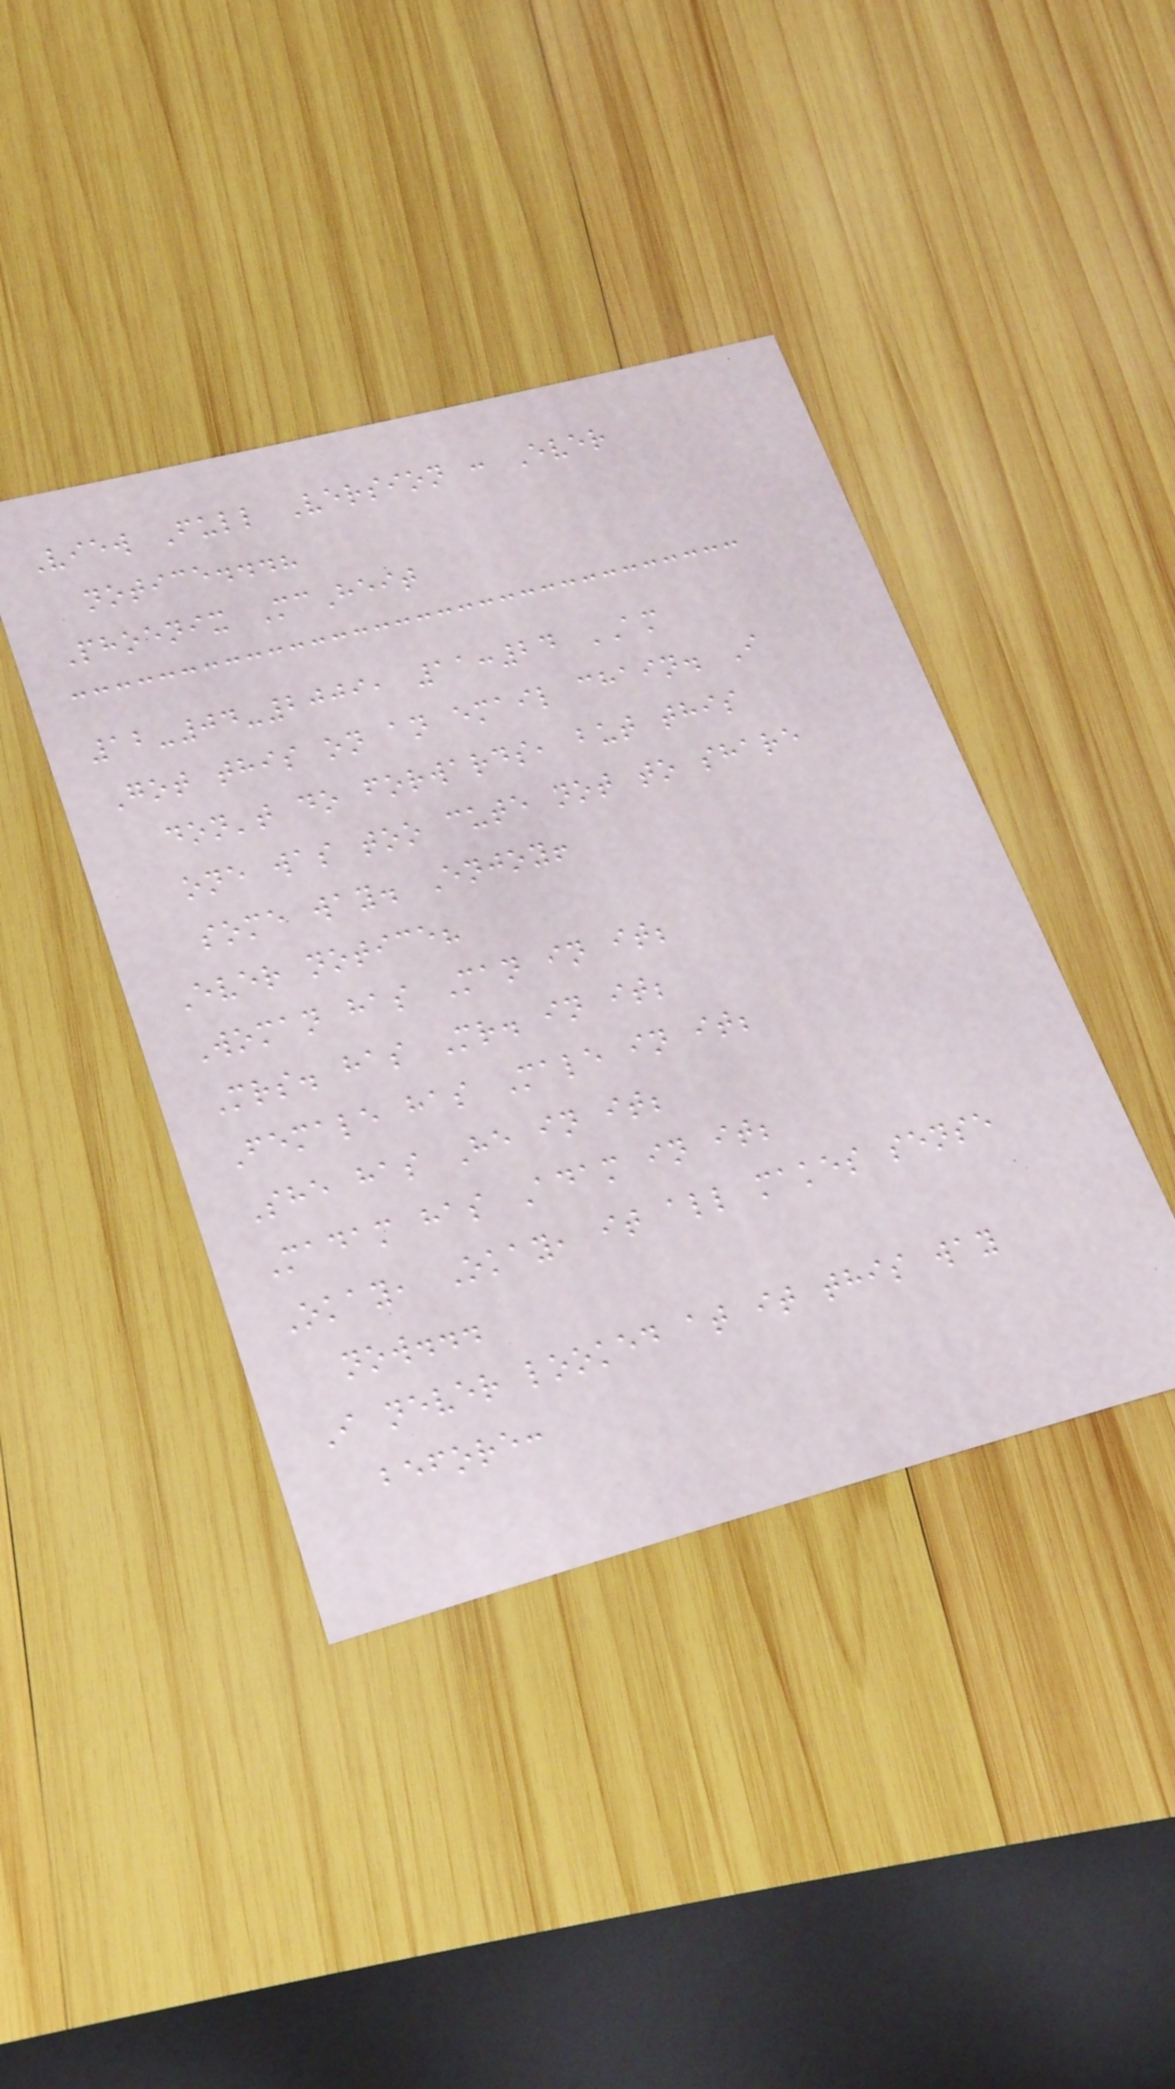View Full Version : Ever
notice...?
Phoenix McHeit
12-04-2009, 11:24 AM
Got this on an email chain. I
don't do forwards, but this
one was too cute not to share
some way. Enjoy!
Ever notice?
Woman has Man in it;
Mrs. has Mr. in it;
Female has Male in it;
She has He in it;
Madam has Adam in it;
Okay, Okay, it all makes sense
now...
I never looked at it this way
before:
